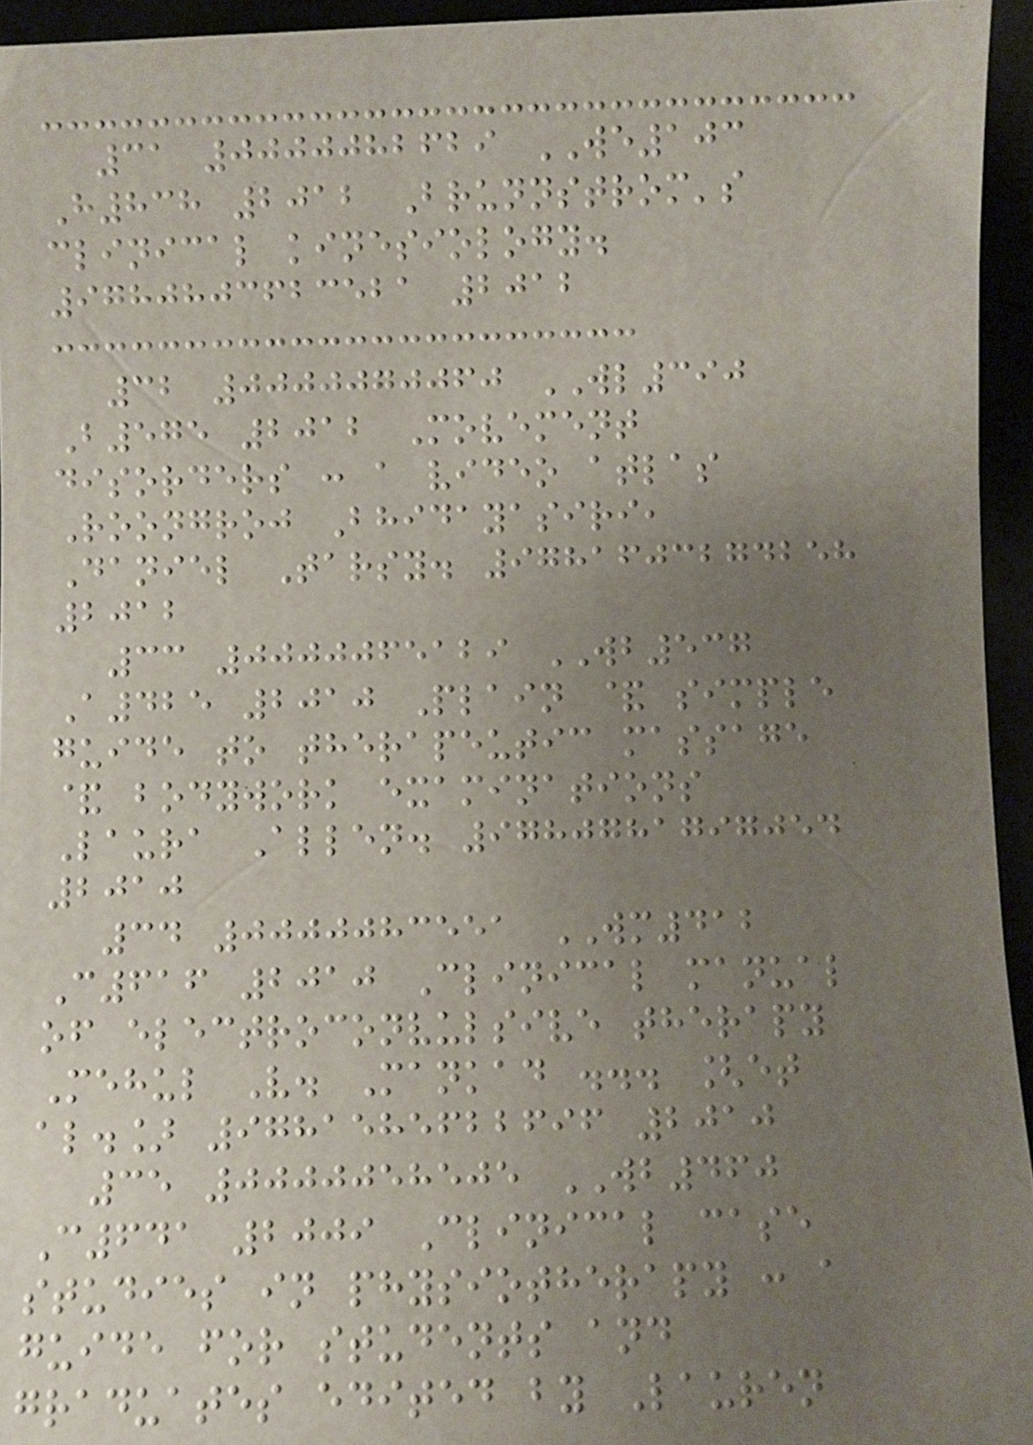31 0000082629 WE103
H838 2012 Brunnstrom's
clinical kinesiology.
9780803623521 2012
32 0000070060 WL390
B575 2012 Movement
disorders : a video atlas
Roongroj Bhidayasiri,
Daniel Tarsy. 9781603274258
2012
33 0000065129 WB537
A425 2010 Plain & simple
guide to therapeutic massage
& bodywork examinations
Laura Allen. 9780781797054
2010
34 0000083551 WM412
C616 2010 Clinical manual
of electroconvulsive therapy
Mehul V. Mankad ... [et
al.] 9781585622696 2010
35 0000058505 WB460
C641 2009 Clinical case
studies in physiotherapy : a
guide for students and
graduates edited by Lauren
